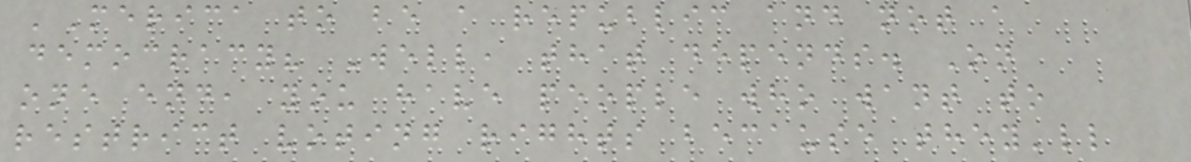'Merica to be a republic and not a
democracy? Well, that depends. On
one end, you have people who want to
restrict voting rights because they'll
